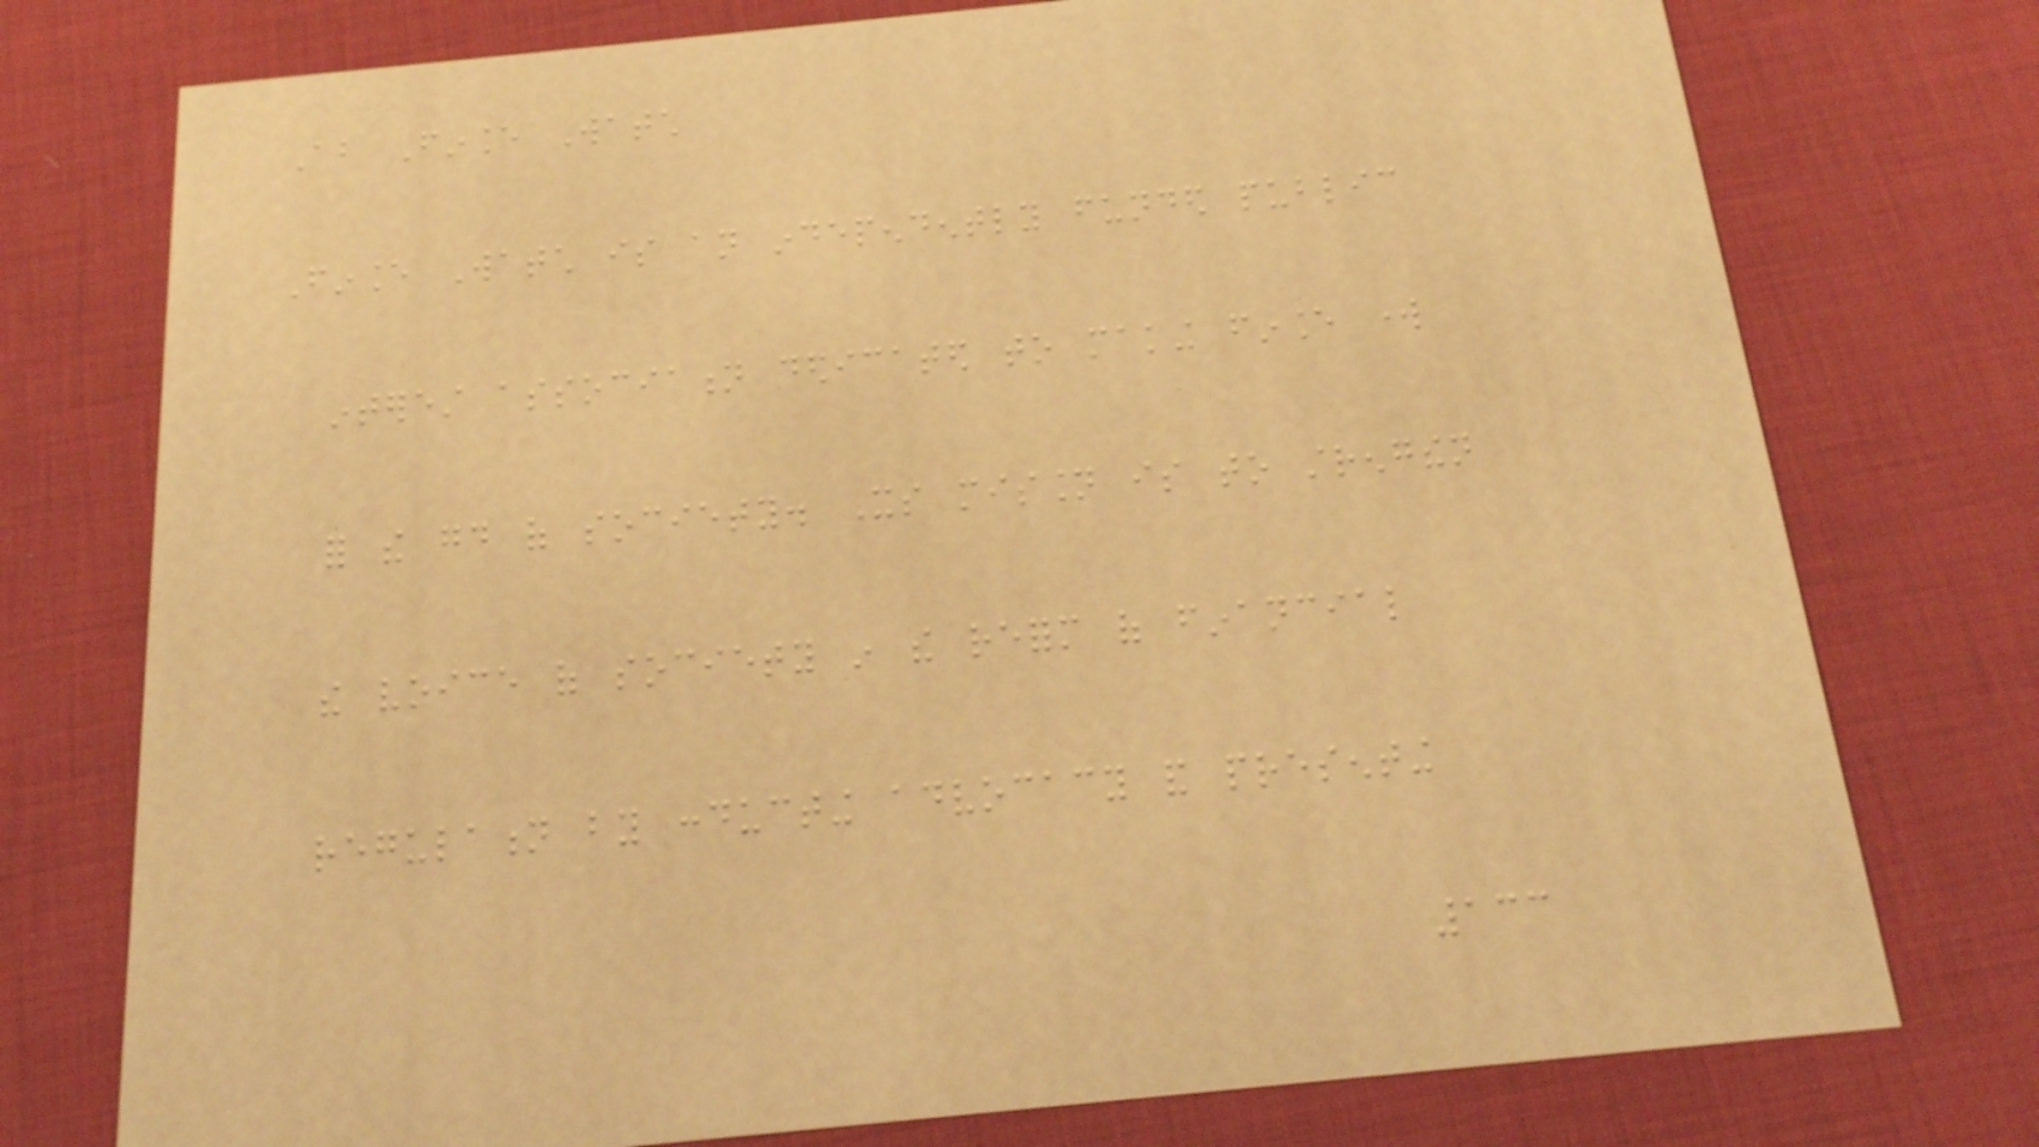About Finance Watch
Finance Watch is an independently funded public
interest association dedicated to making finance work
for the good of society. Its mission is to strengthen
the voice of society in the reform of financial
regulation by conducting advocacy and presenting
133
